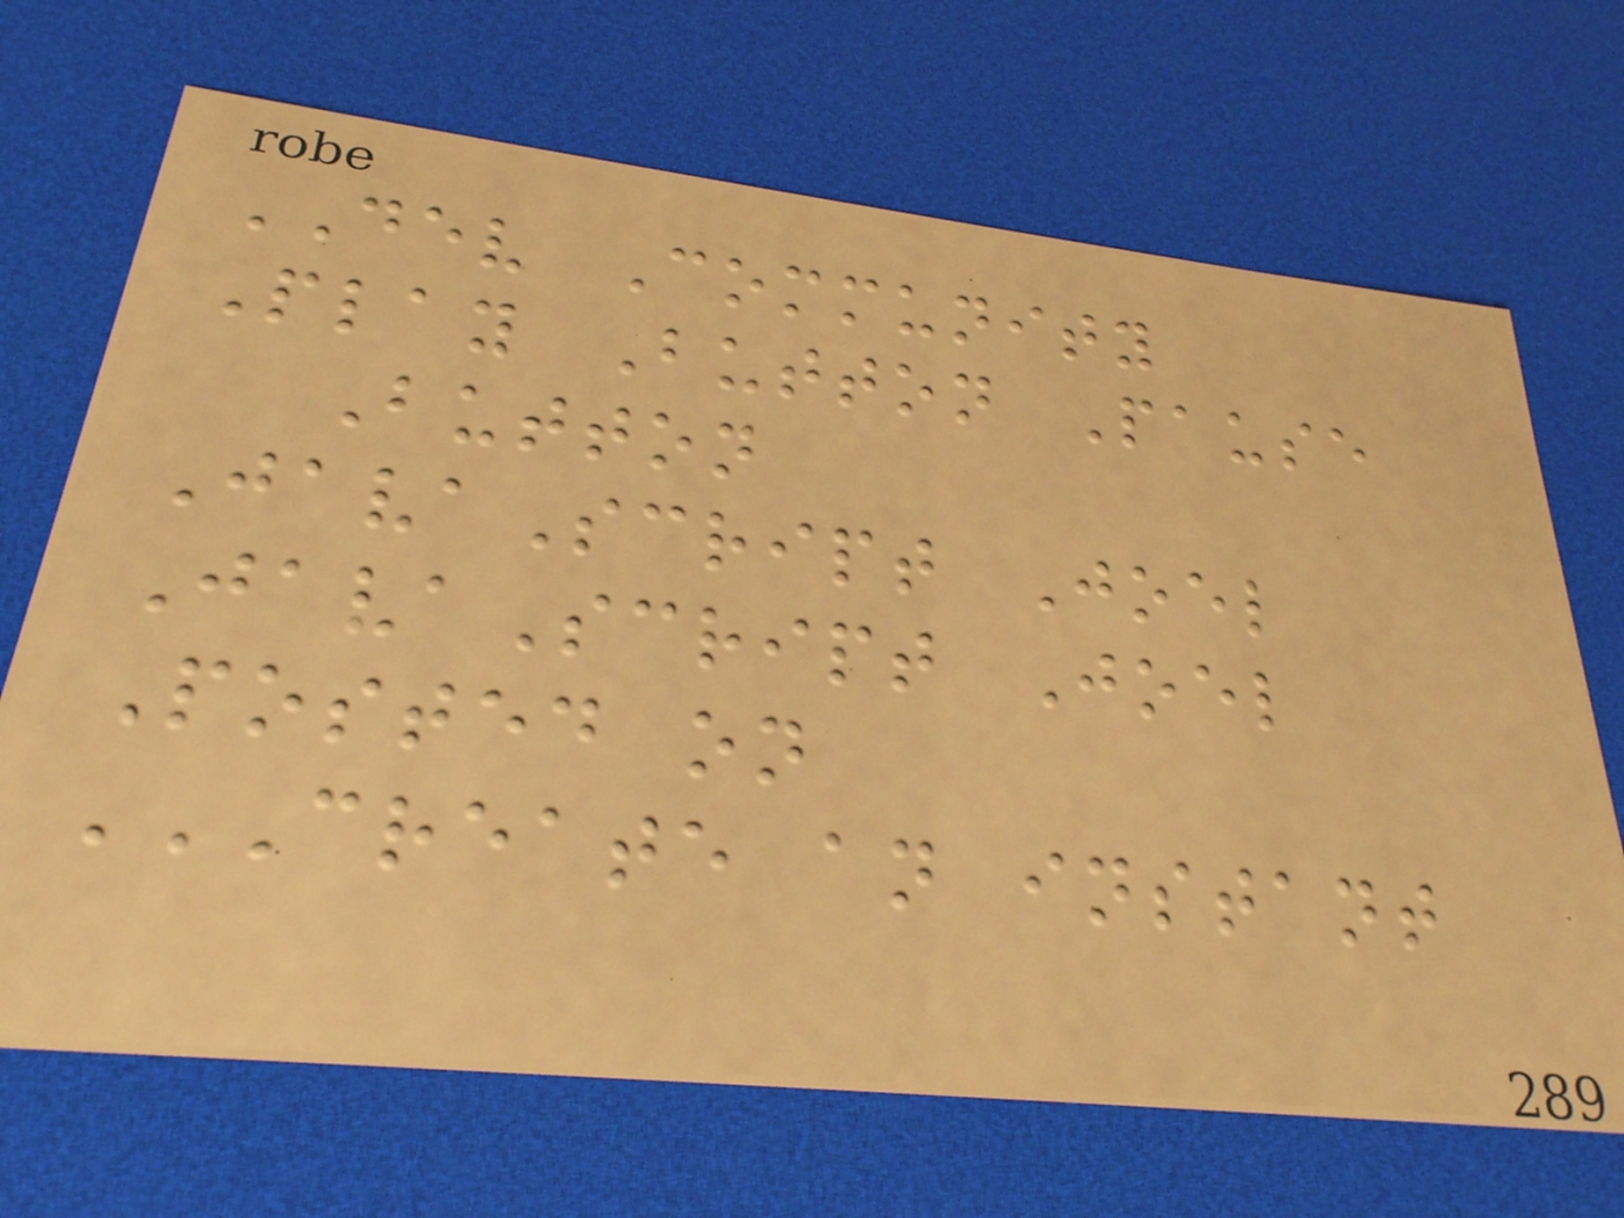DEV Community
Play Button Pause
Button
JavaScript Joel
JavaScript Joel
Posted on
CREATE AN INSTANT
